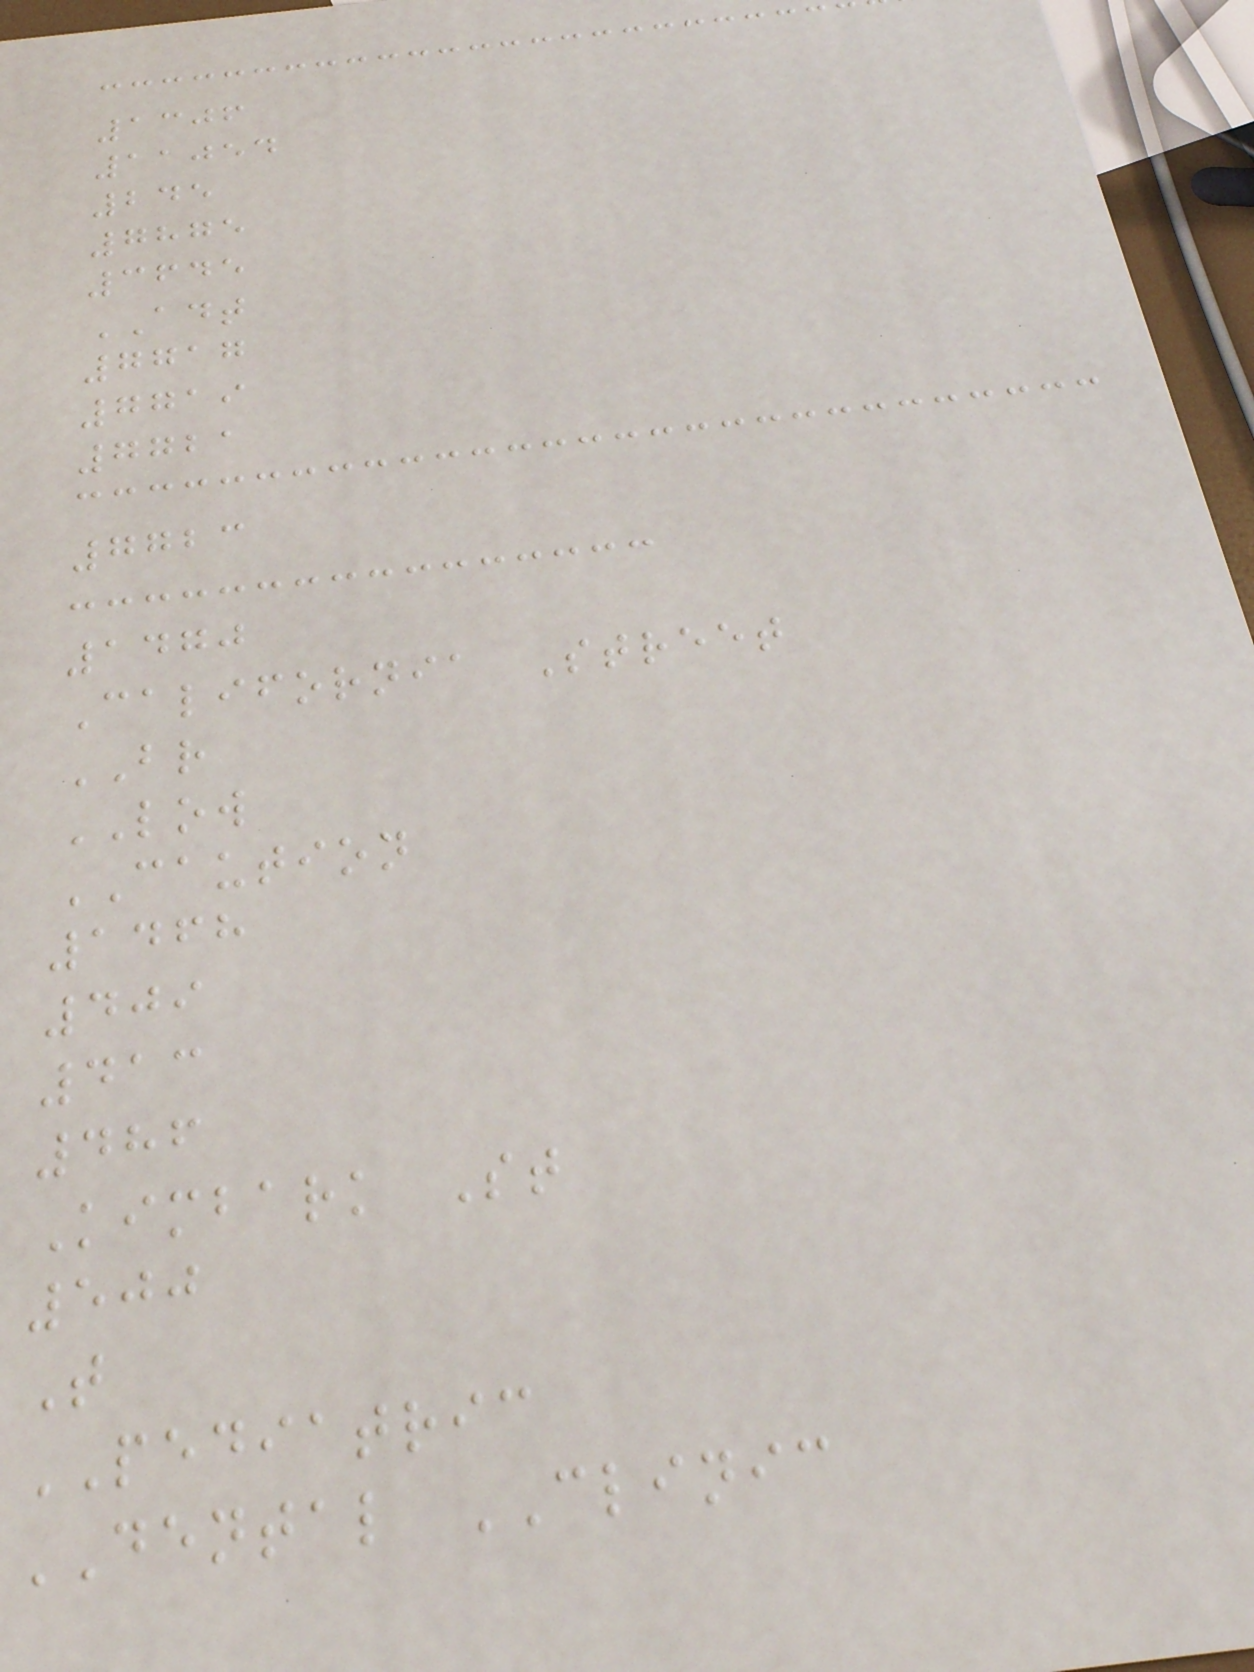1306
11054
245
7875
3645
ADT
7717
7719
7721
7723
1470
California Street
BR
LOW
CAUTION
1468
409
413
486
Kimbark St
500
T
PEDIATRIC
DENTAL CLINIC
